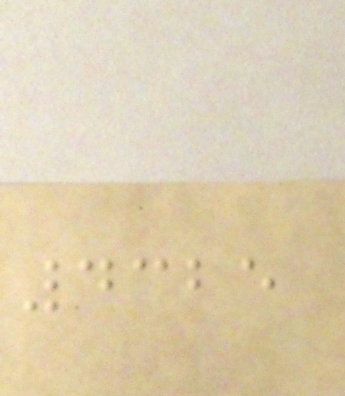4325
